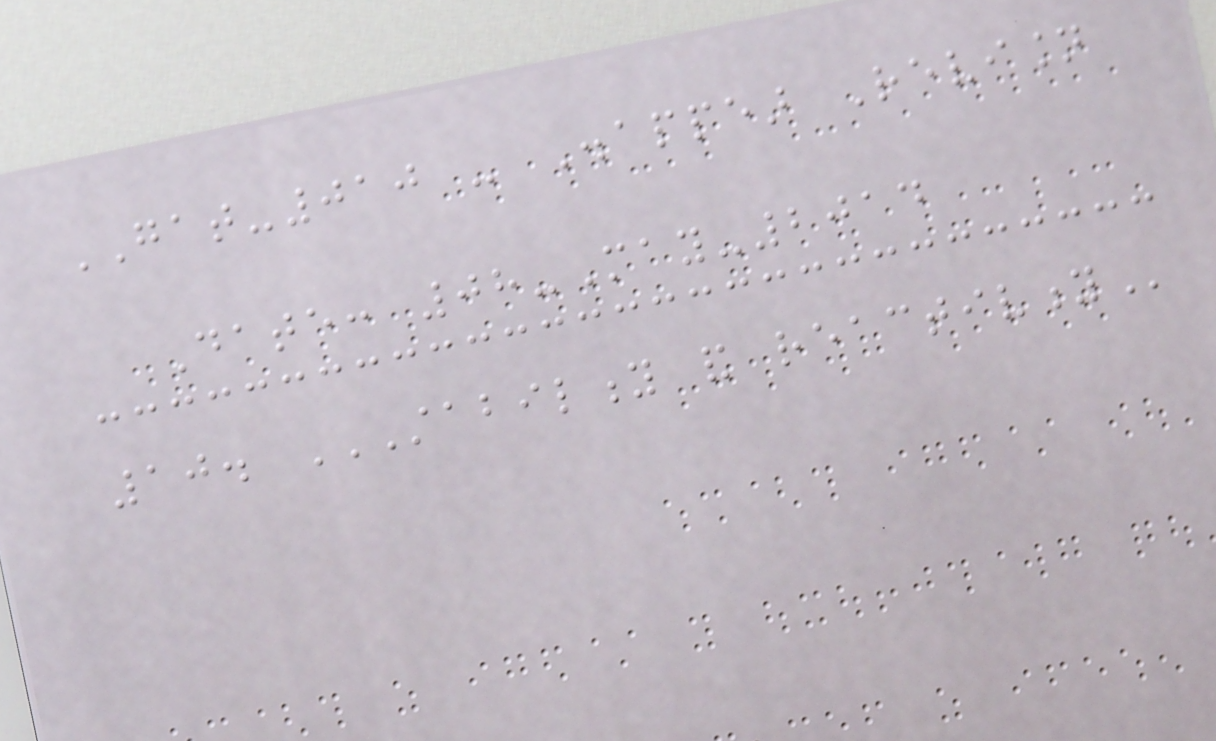GAT-010 - Disappear Revision
Date: 08-May-2014
10. STABILITY AND REACTIVITY
